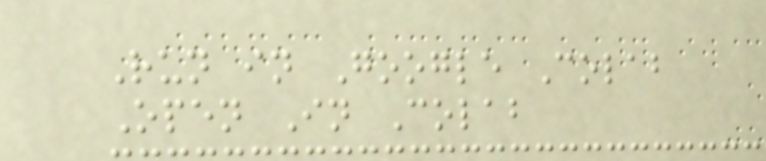Run in Google Colab
Open In Colab
